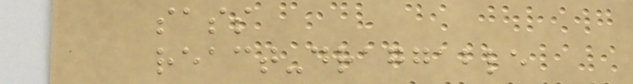sass
react-draggable
